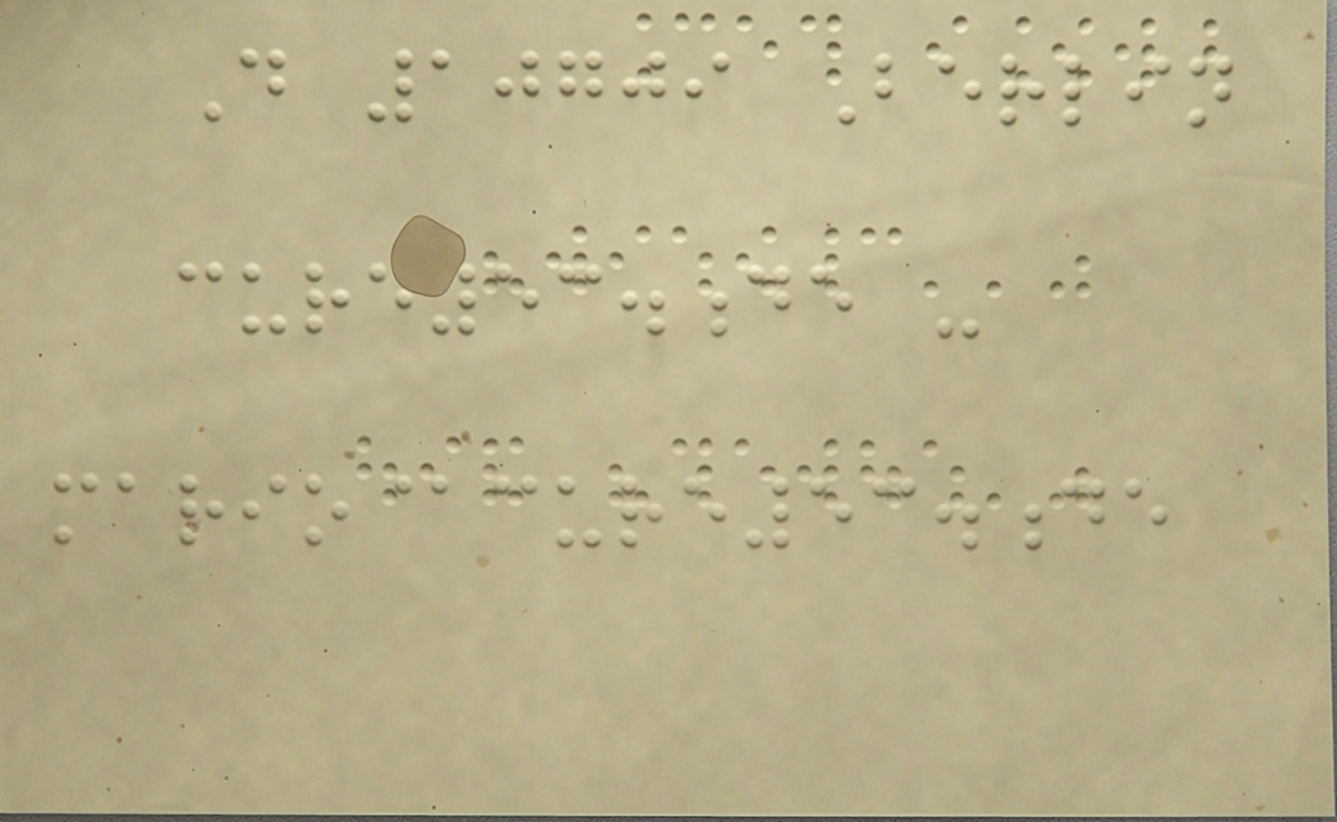D 10709 Berlin
cure53.de -
mario@cure53.de
